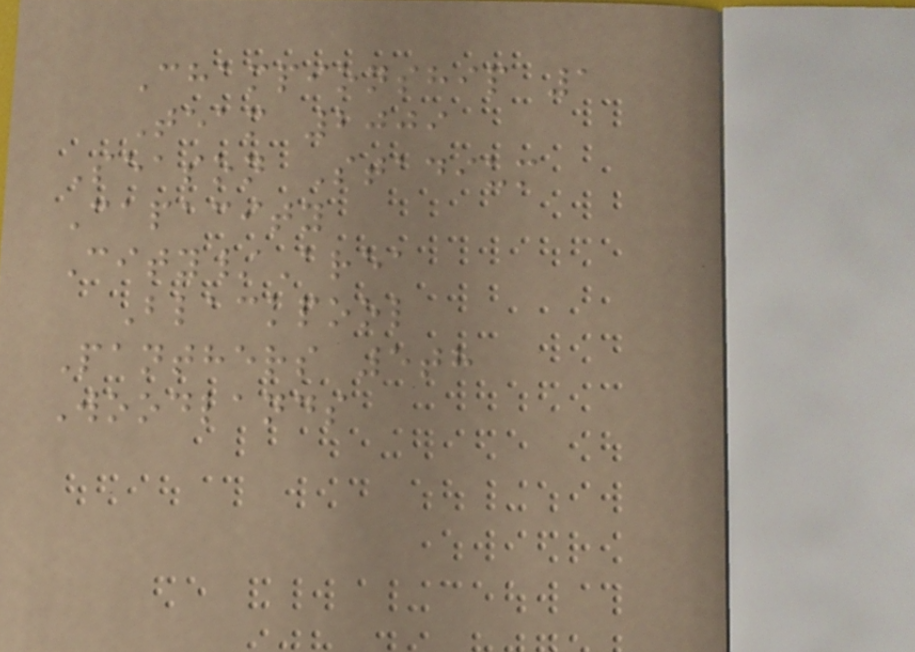Championship 1
Team 2009
Season Stadium
Capacity
City/Area
Blackpool
Panthers 5th
Woodlands
